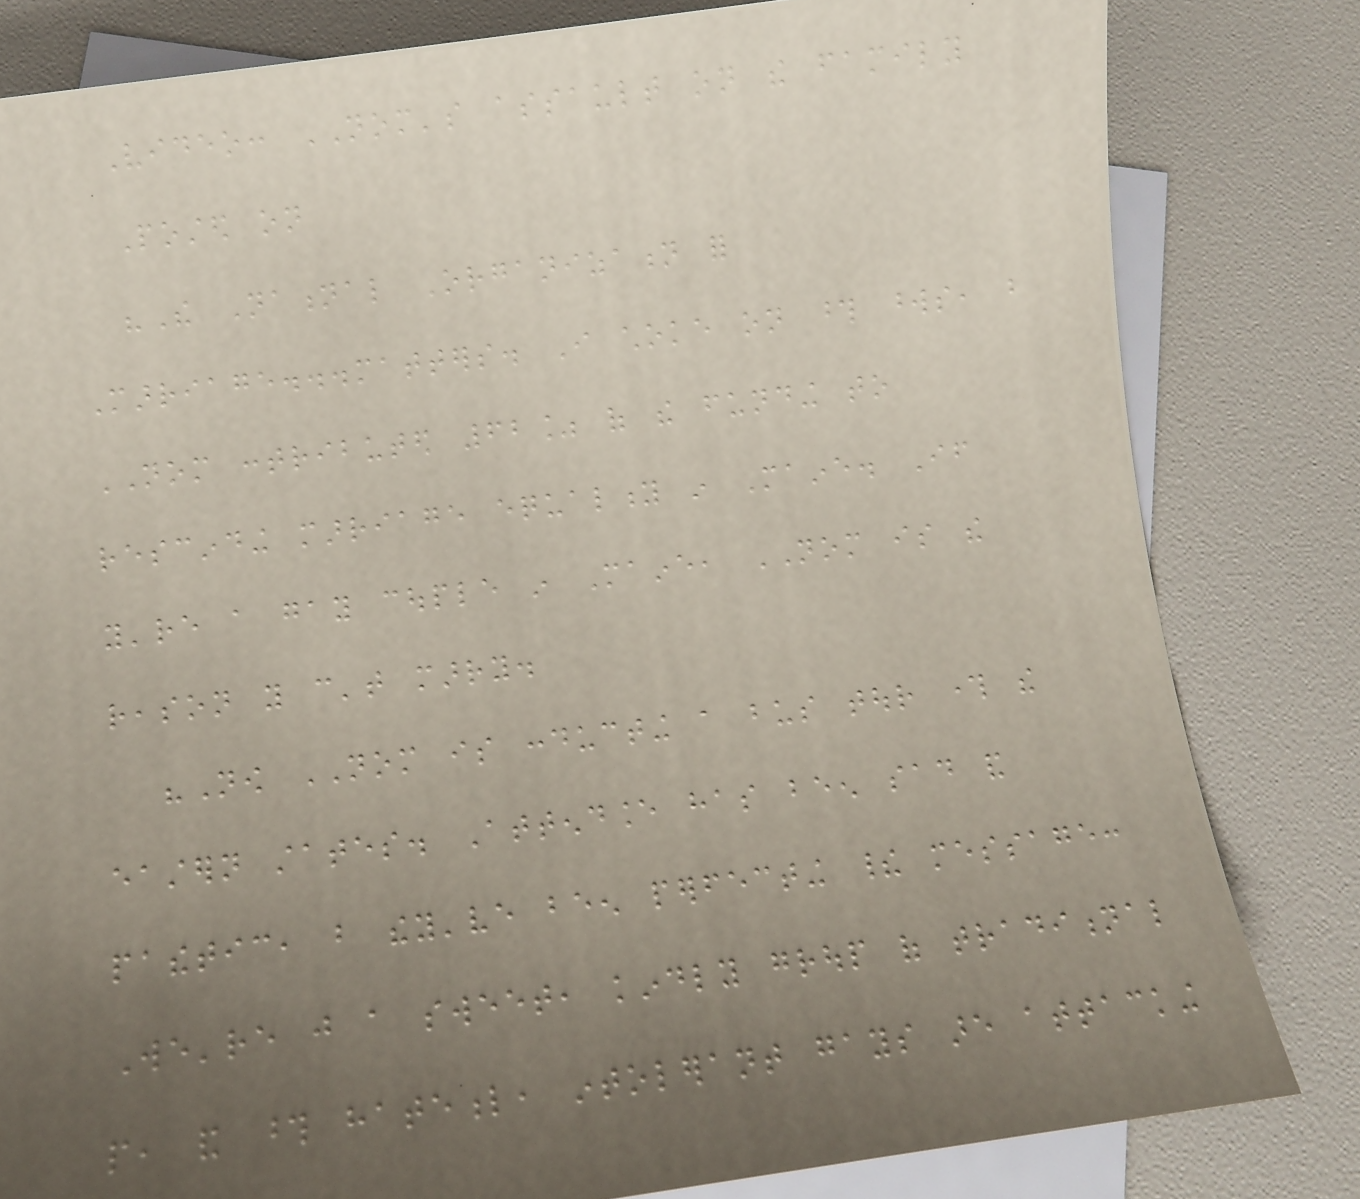Video: NOM's assault on the family
Posted on
"The National Organization for
Marriage...matters. I choke on those words, but
NOM contributed 62% of the funding to
rescinding marriage equality in Maine. If
you're a gay couple in Maine, NOM is the
reason you can't marry.
"Now NOM is conducting a bus tour through the
eastern states. Attendance has been sad and
pathetic, but they've been perfecting their message:
We're just a sweet, kindly group of traditional
people, and those hateful, intolerant gays are attacking
